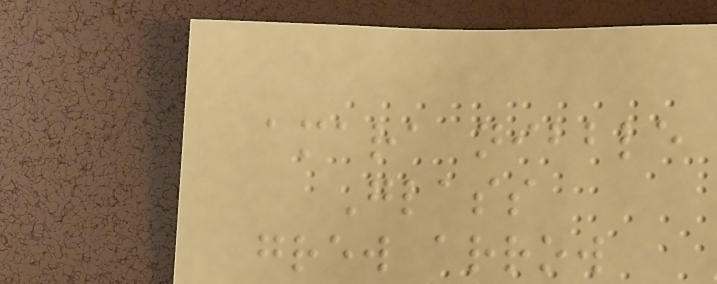amara nibble
Glass
grew arrow
